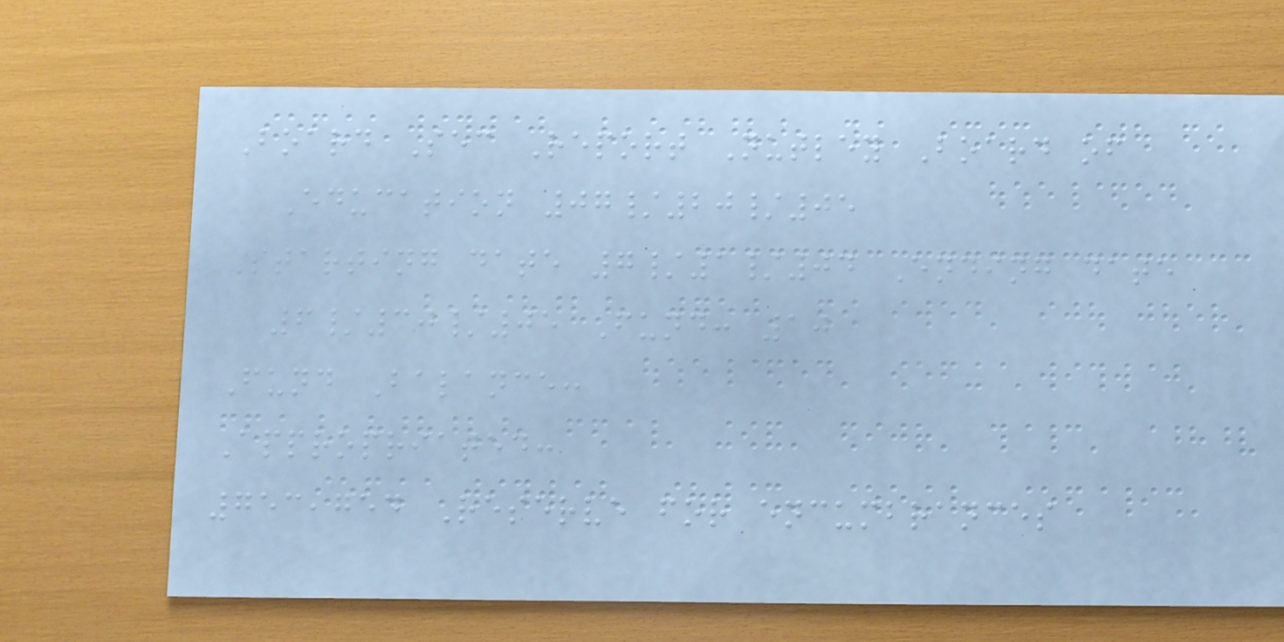Board Sec Report Nutley Board of
Education 07/20/05
Starting date 7/1/04 Ending date
6/30/05 Fund: 10
Fund Balance:
Appropriated:
753,754 Reserve for encumbrances
